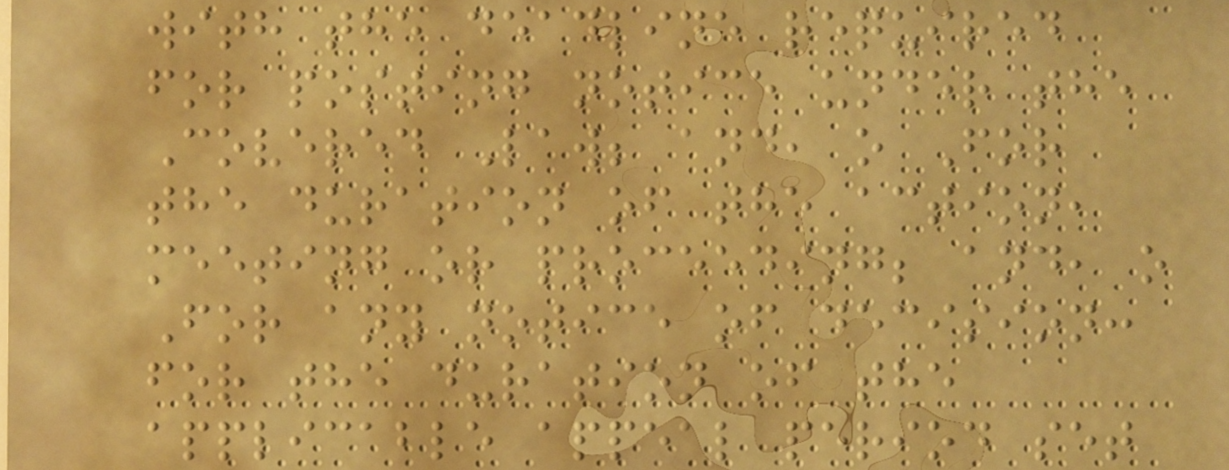with the deadline required
for posting notice under the
Covered Law; and, o For
the duration of the action,
meeting or proceeding; and, o
For any notice of decision:
for the duration of the
applicable appeal period set
